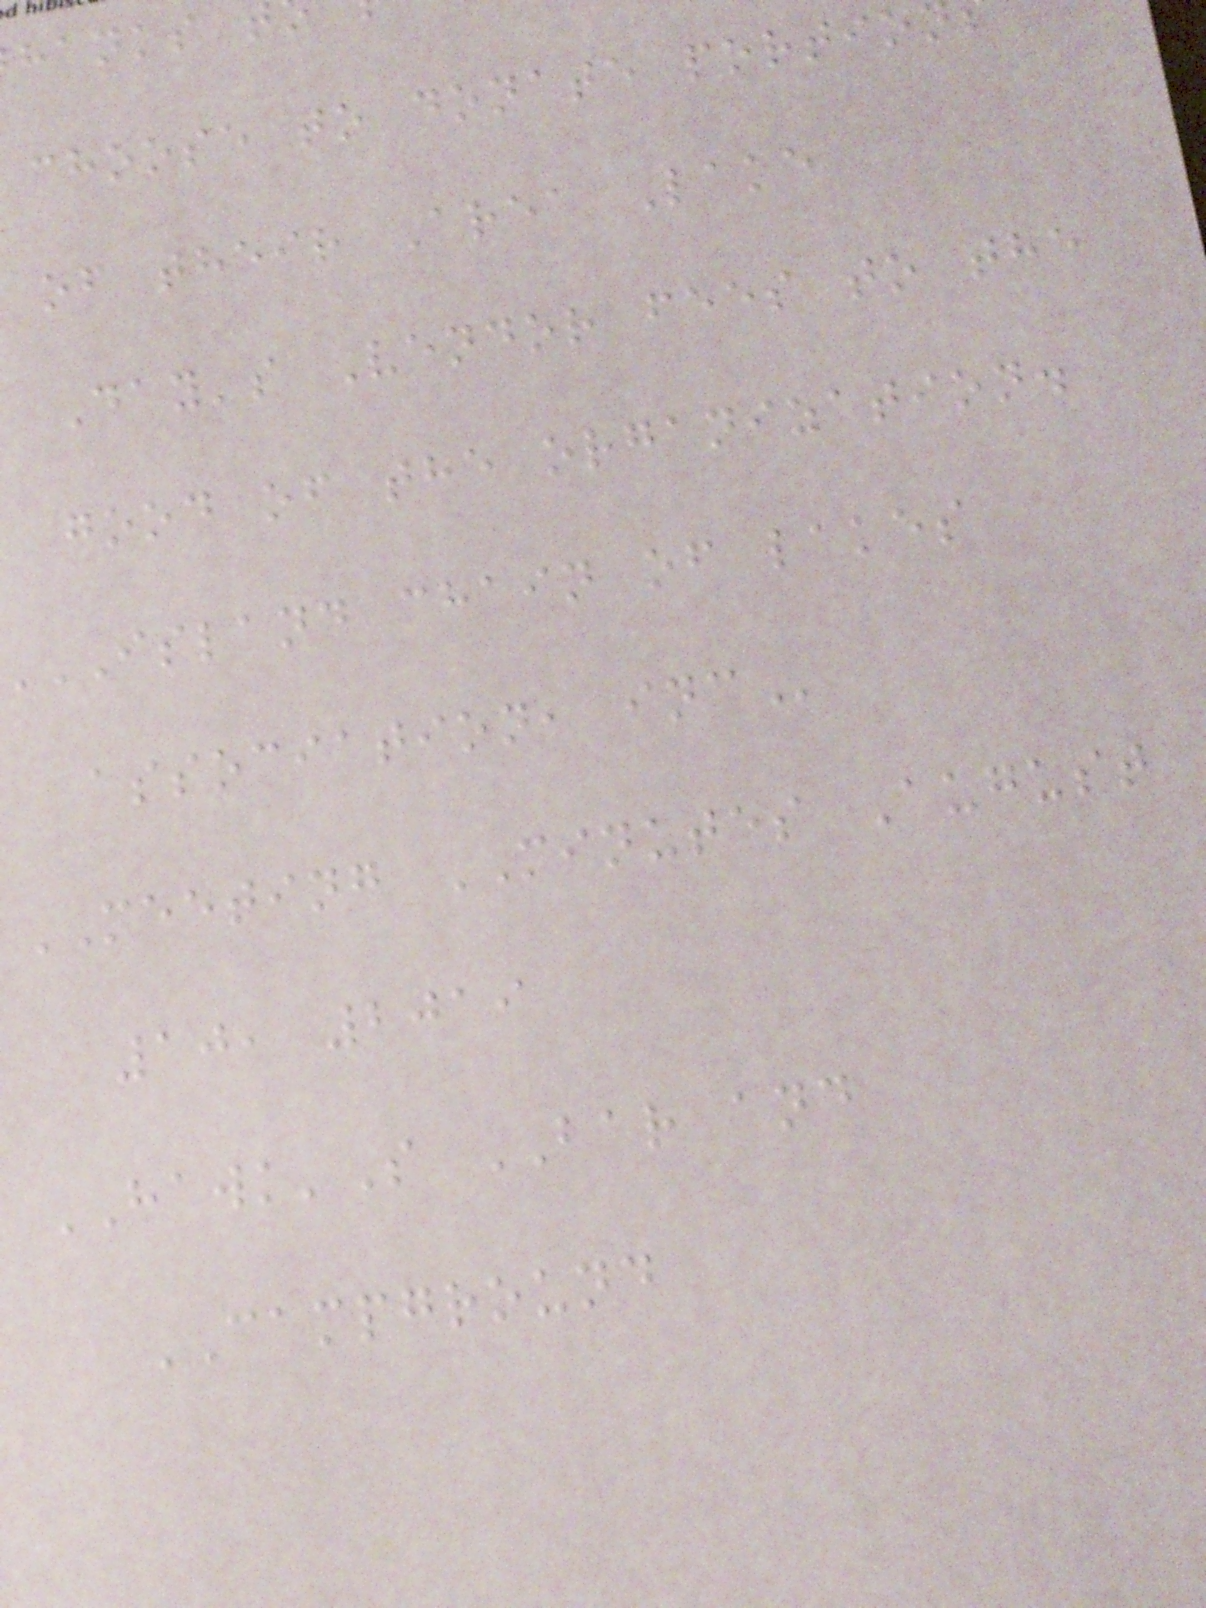choose to donate portio
of their Area Lake
Day's Vendor fees to the
good of the organization.
ISLAND chain of lakes
association,
MEETING MINUTES August
10, 2019
HAWK'S BAR and
CAMPGROUND
